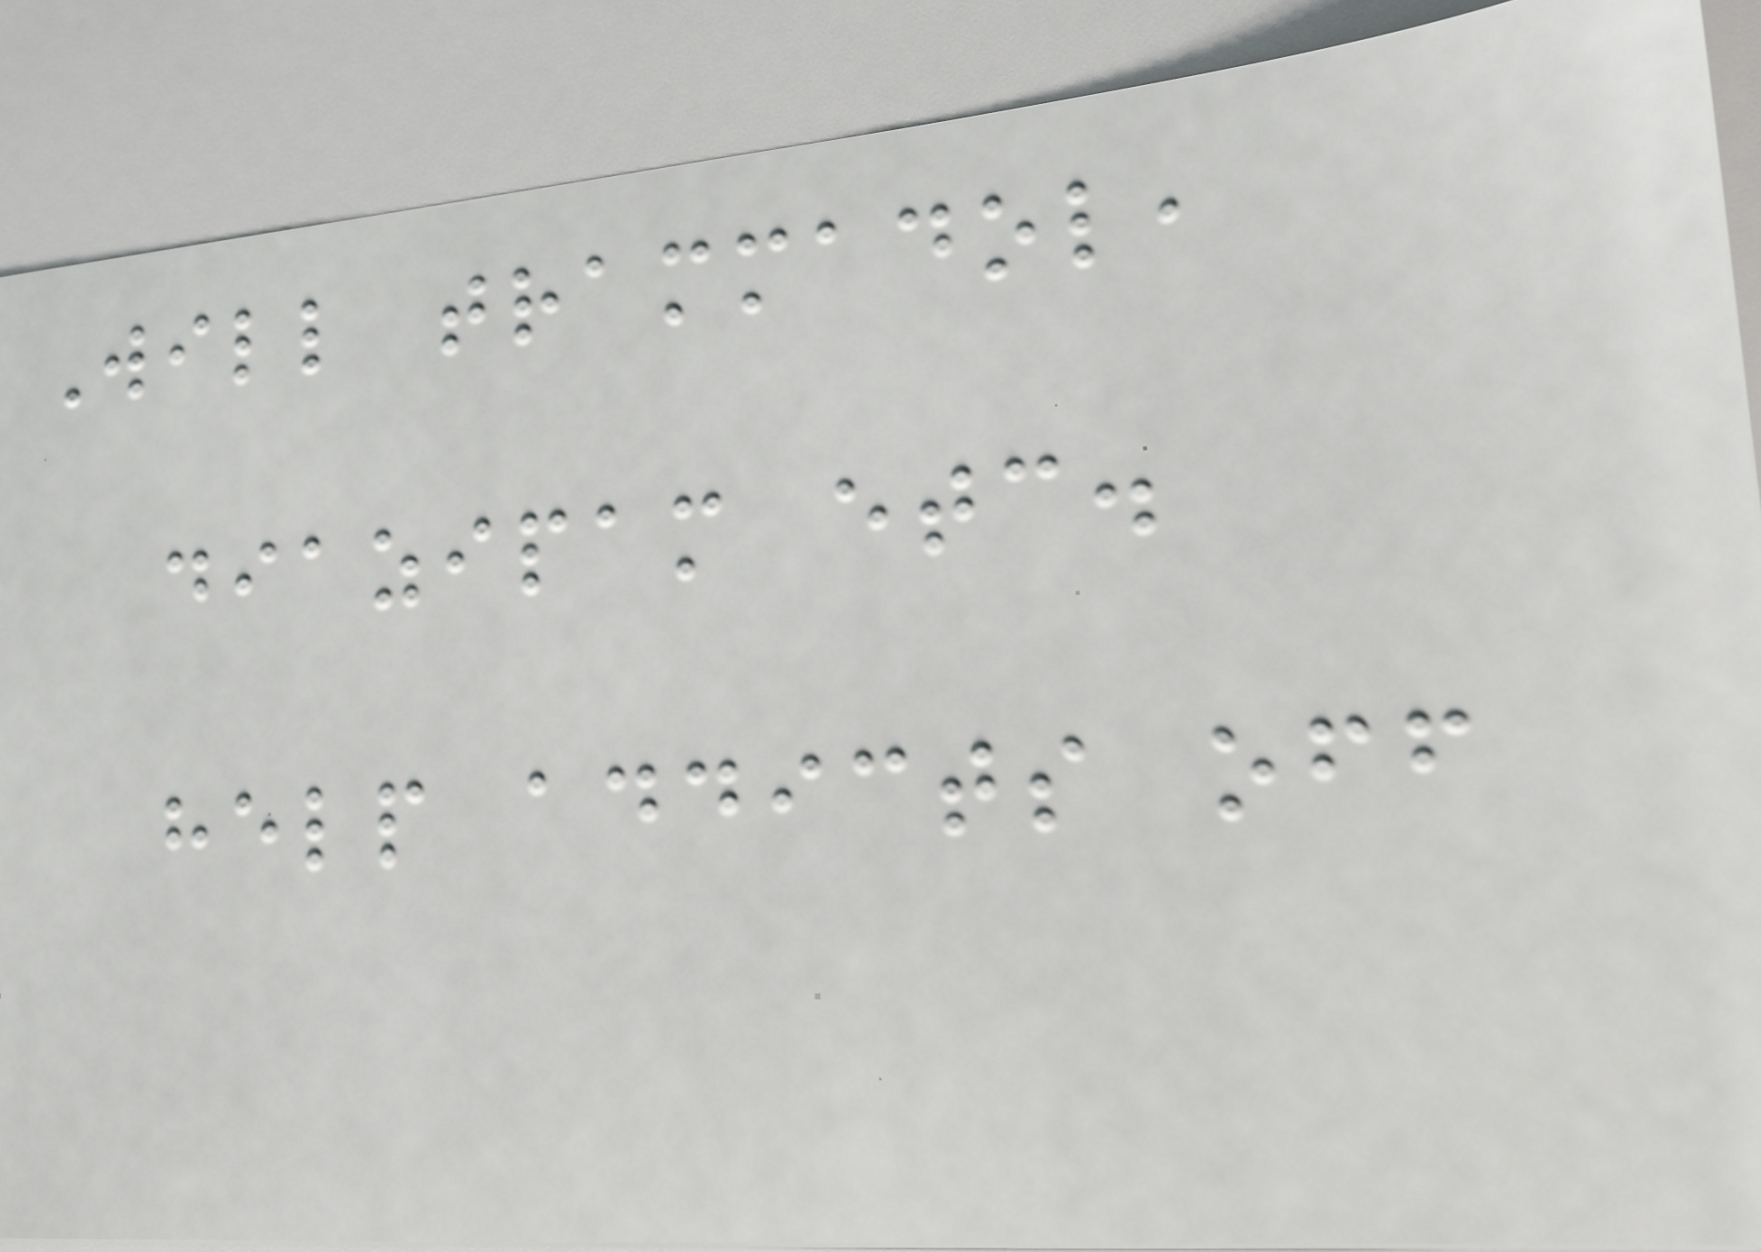Will trammadol,
diazipam etc.
help addicts off
